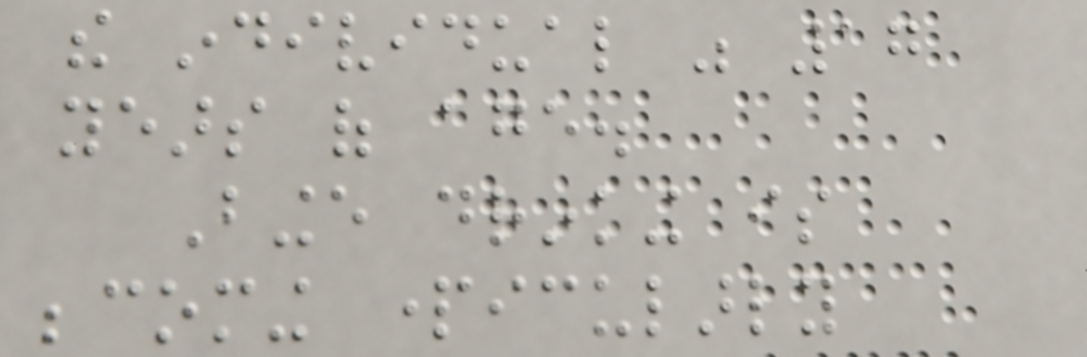the individual was 17
years of age.
Binge drinking is
becoming particularly
